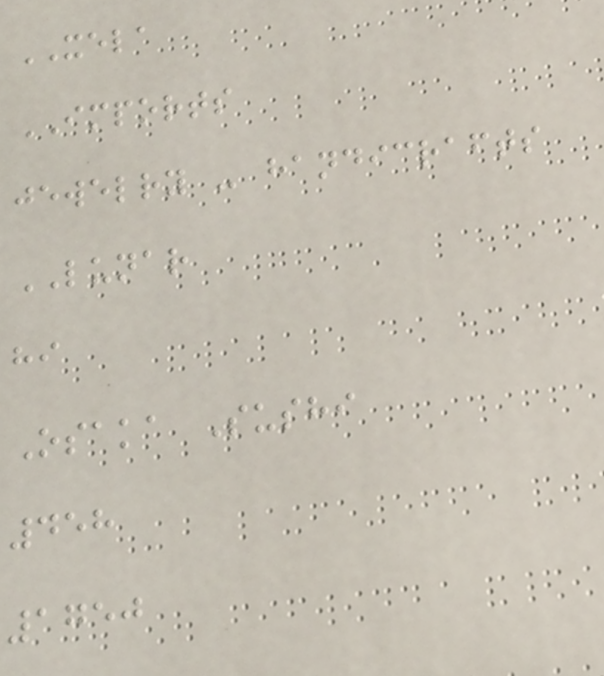XELA
IMPORTS
jewelry - handicrafts
LUNAR
hi
Osaka Sushi
458
1750
